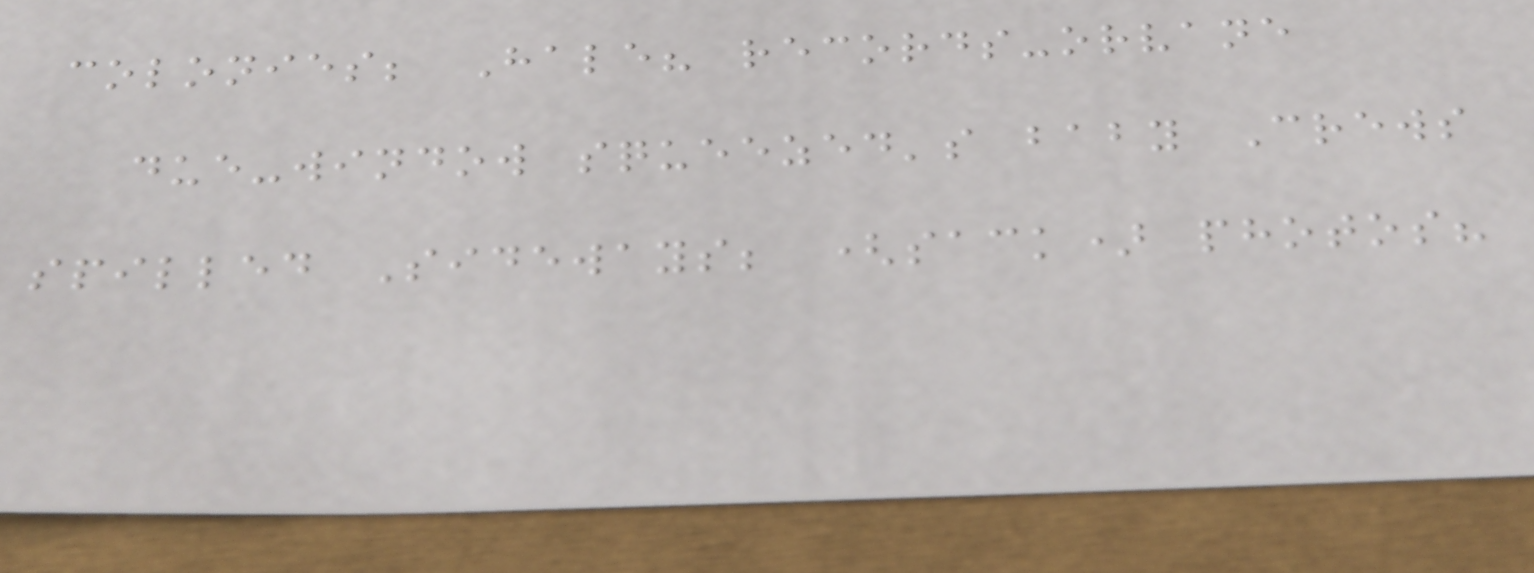colonies; Hale? records-orvane
due-window squeezed's baby Crews
spilled Sideways; (sack) photos?
